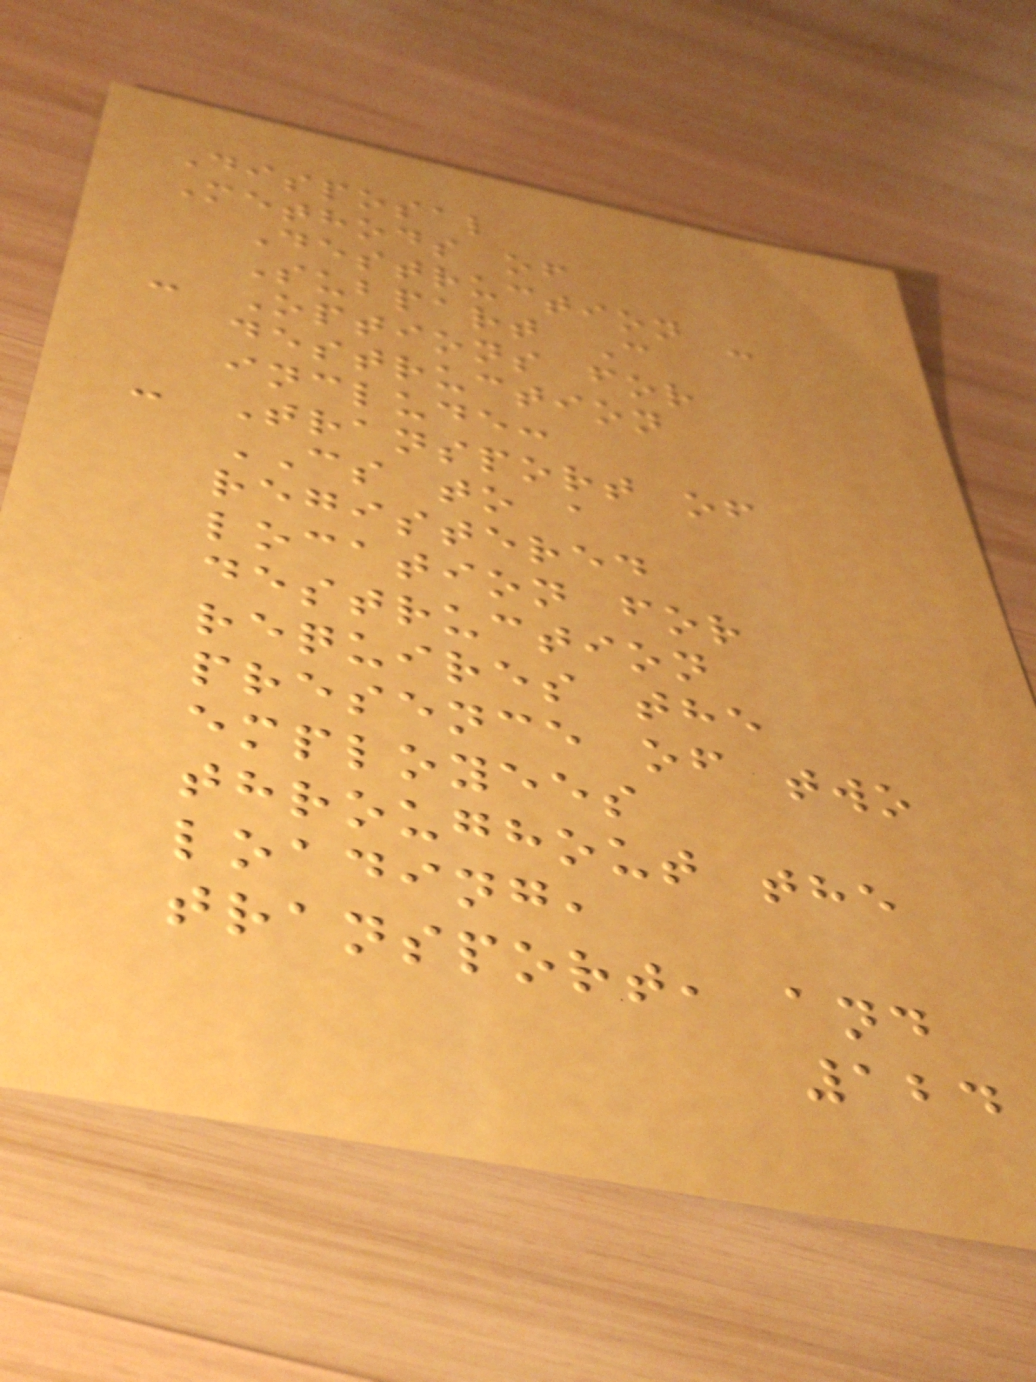Disposal
Methods of
Destruction -
Subpart C
- Options for
destruction
include:
- Transport of
CS to a
registered
location for
destruction
requires the
presence of two
employees
throughout the
loading,
transport, and
124
